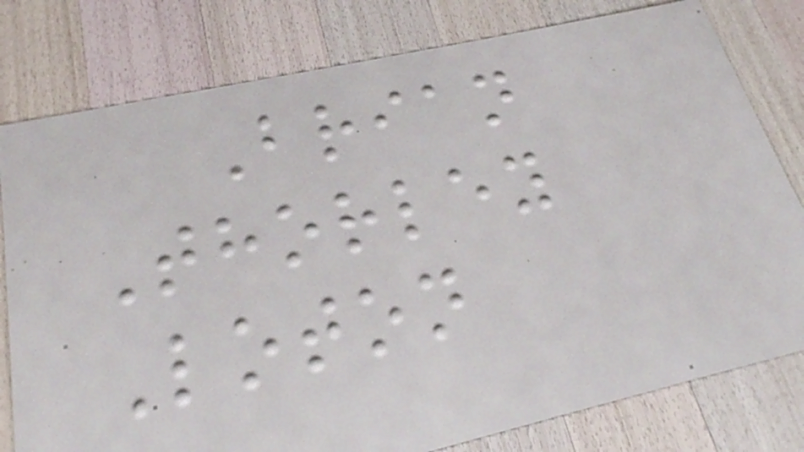Brian
Thorley
Loton
